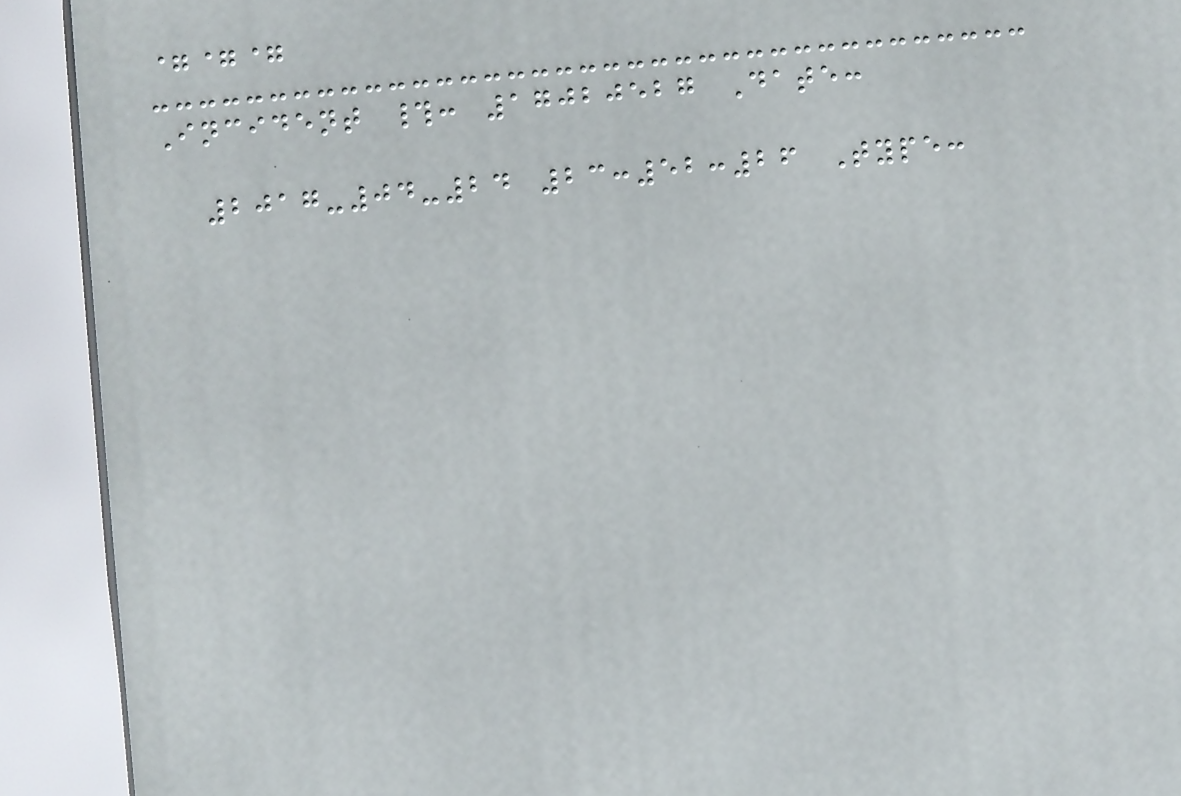===
Incident #: 17020527 Date:
2017-04-24 23:52:26 Type:
